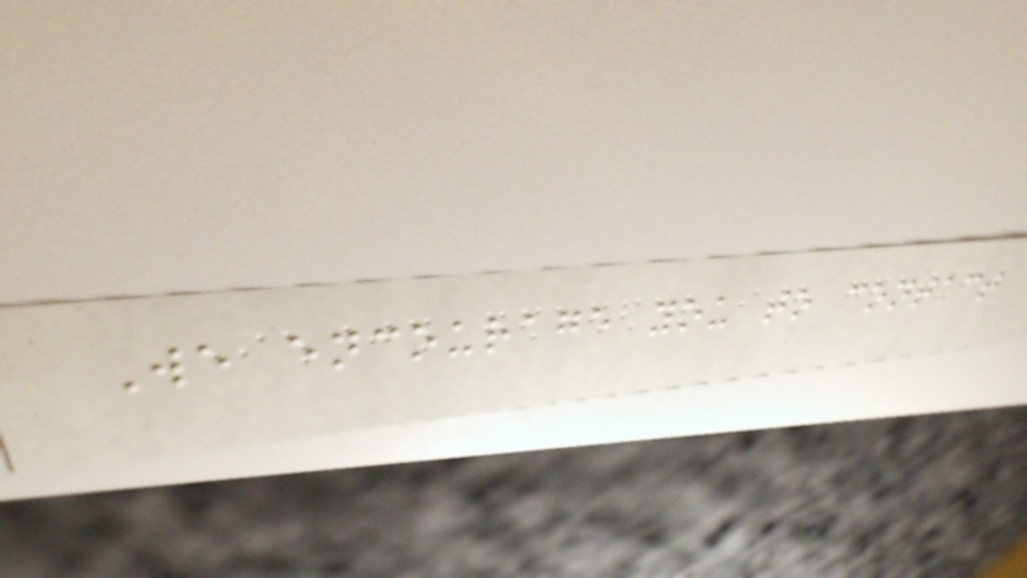We encourage you to contact
